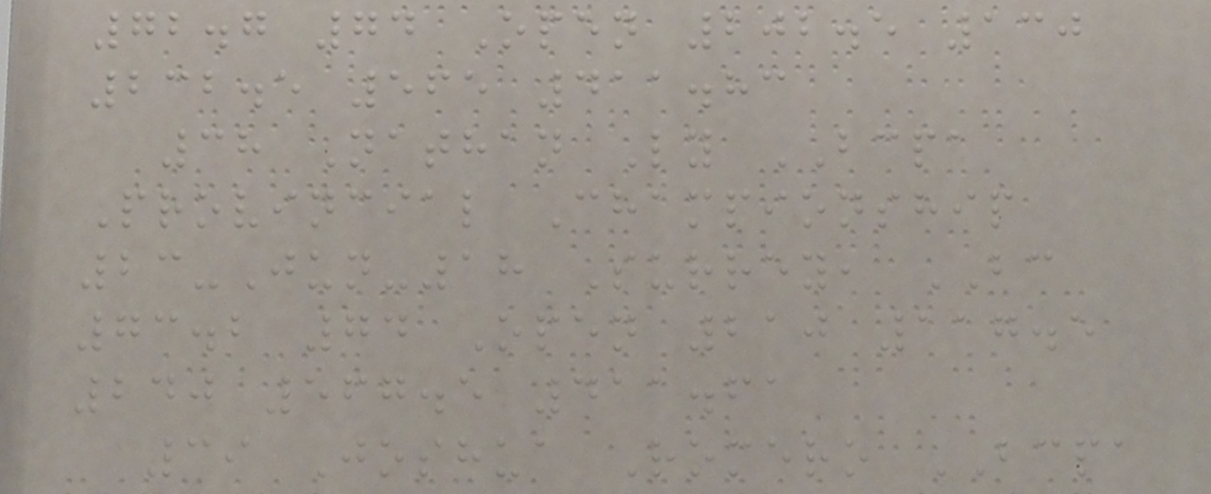72.7 74 Open 202.5 130
232.5 565 411.83
38 Nathan Ly BCPA
Provincial Championship
23-Jun-18 Surrey, BC
73.2 74 Open 210 117.5
240 567.5 411.61
39 Joshua Romero BCPA
